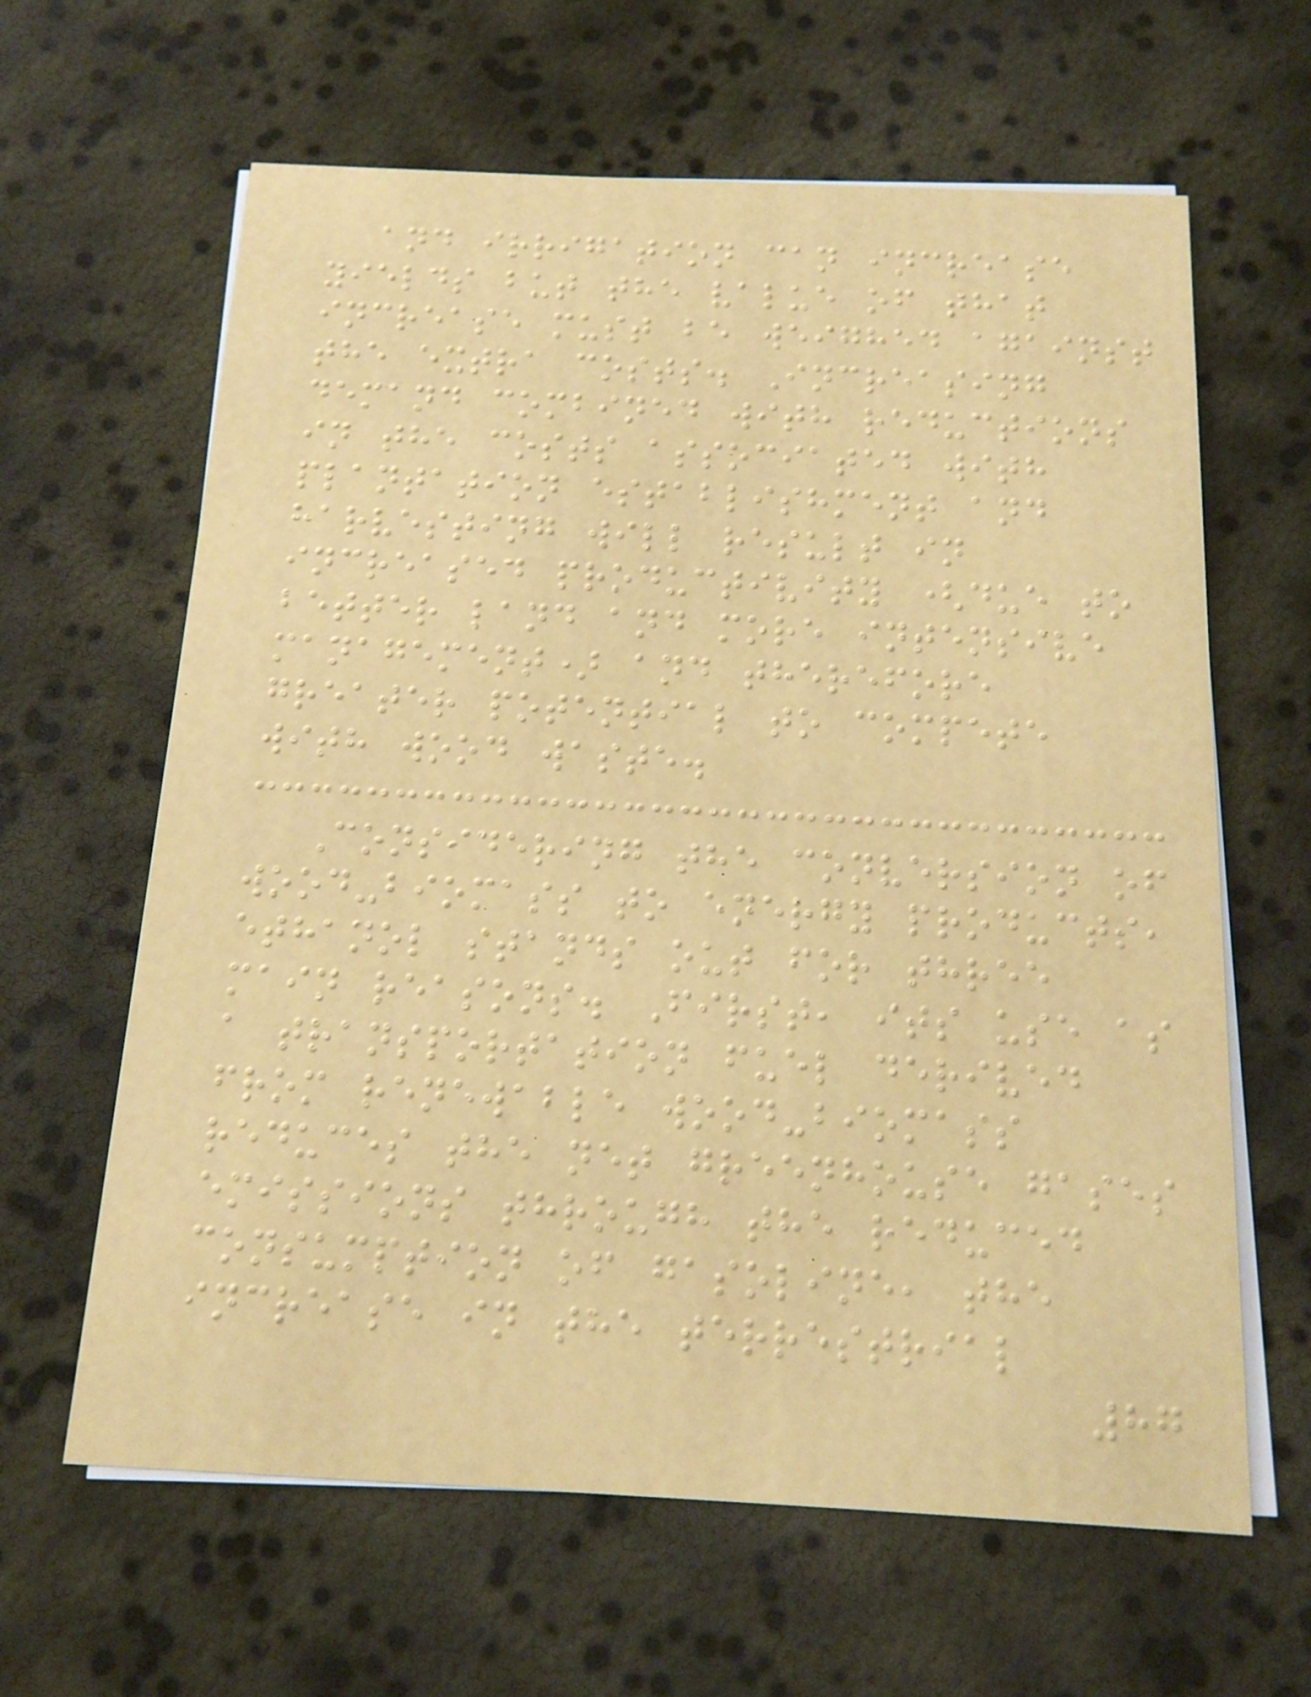and irrigation can increase
yields but the value of that
increase must be weighed against
the extra costs. Increasing
demand combined with reductions
in the costs associated with
plantation establishment and
harvesting will result in
increased productivity (due to
better land and more intensive
management) and therefore
greater potential to compete
with wood waste.
Considering the conversion of
wood-biomass to energy products,
ethanol stands out for three
main reasons. First, its use as
a transportation fuel derived
from renewable wood-biomass
reduces the net greenhouse gases
emissions through the reduced
consumption of gasoline, the
increase in the terrestrial
87
